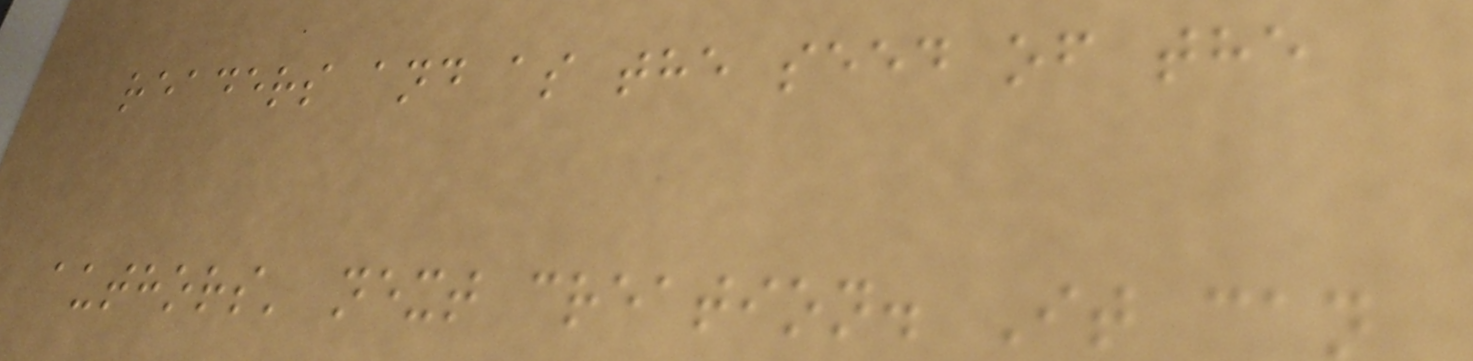readers and as the seed of the
authors' next creation. It can
